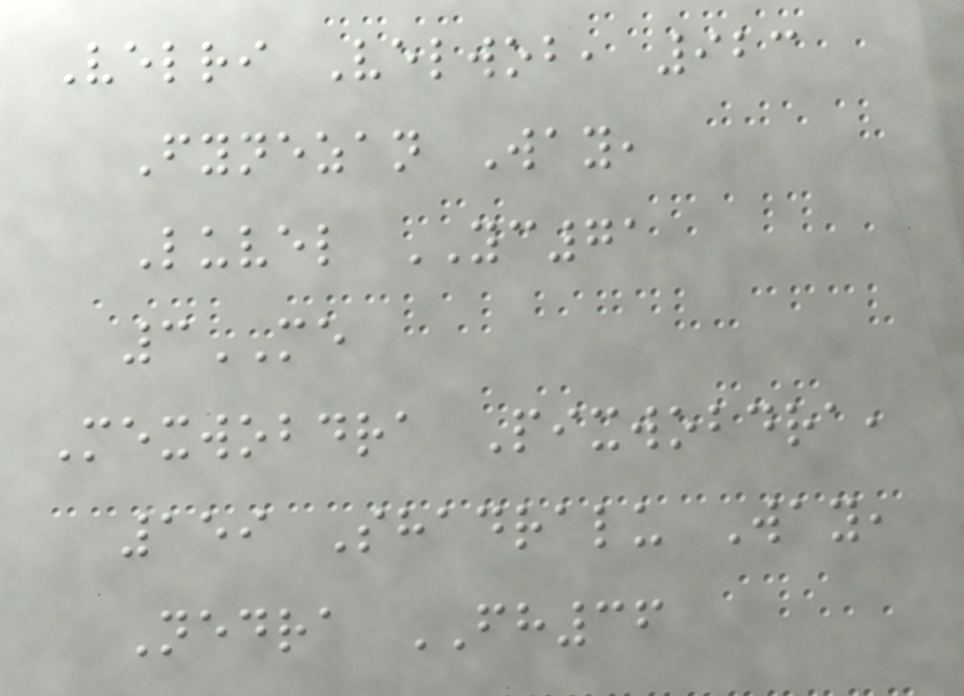Velri Velwob, 923
Fynezan Way,
Luvel YC71
3ME
Mexwobdra Pixwobdra,
159 Shadralu Way,
Nedra FH36
